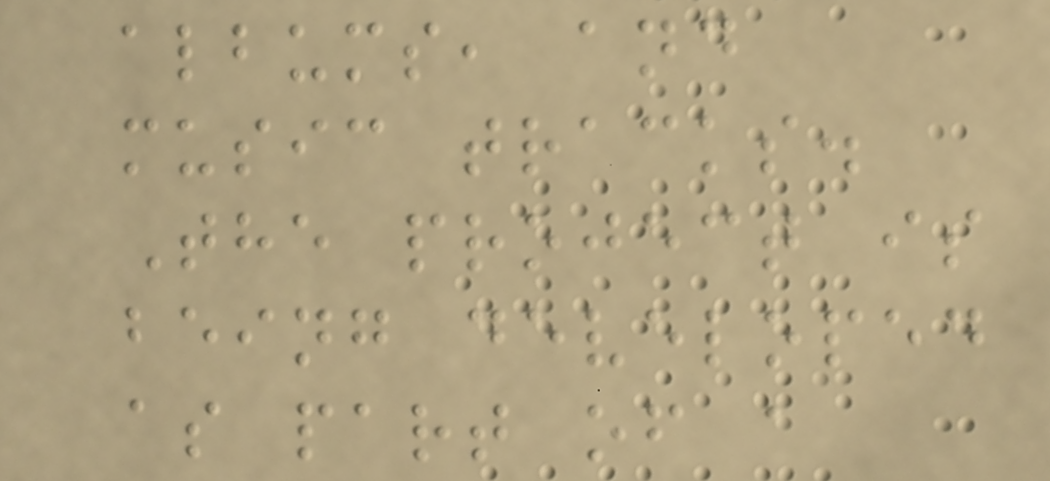albums, and
music tracks.
The project is
being developed
as part of a
